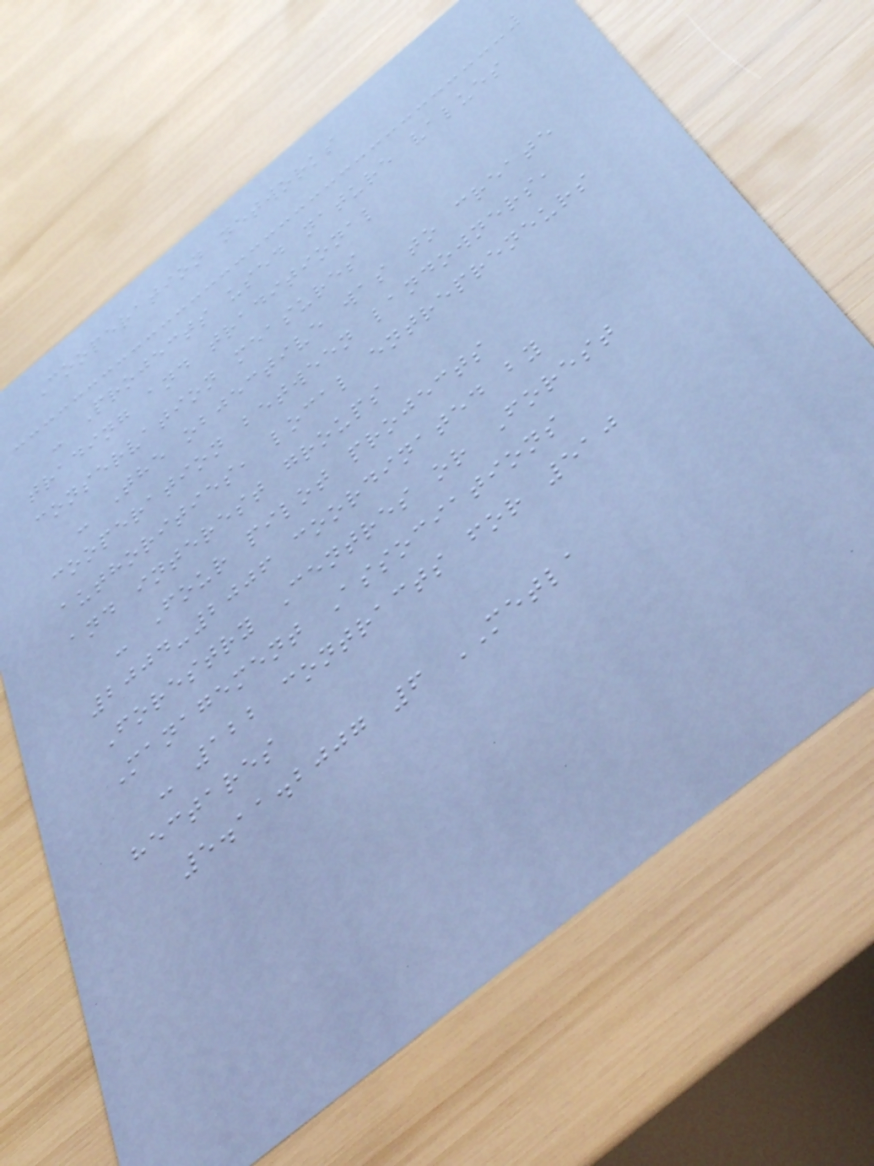Cooperation networks
- Projects used nature values
trading and traditional
conservation measures
- The objective was to create
cooperation between landowners,
authorities, local entrepreneurs
and interest groups
- Four pilot projects
2004-2006 coordinated by
Forestry Centres or Forest
Management Associations
- 122 contracts for 510
hectares
5.11.2007 6 METLA
